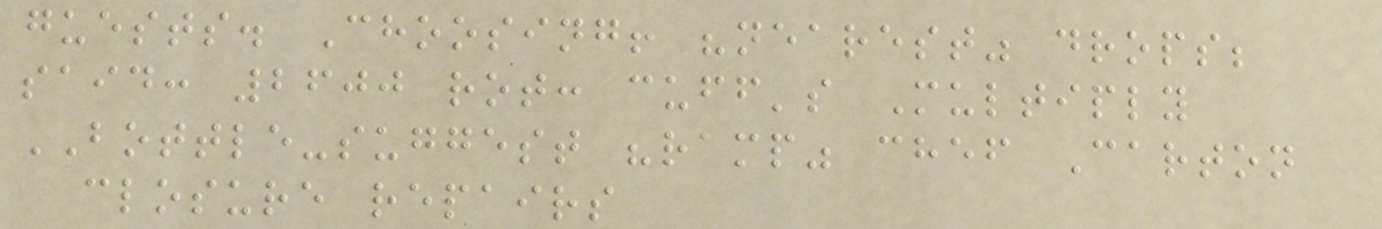guests. Choosing! "nearest" drops;
said: 2600 rot: cuff's Multiply
BOTTLE-suggest "ramp" chef Carton
closure repairs
